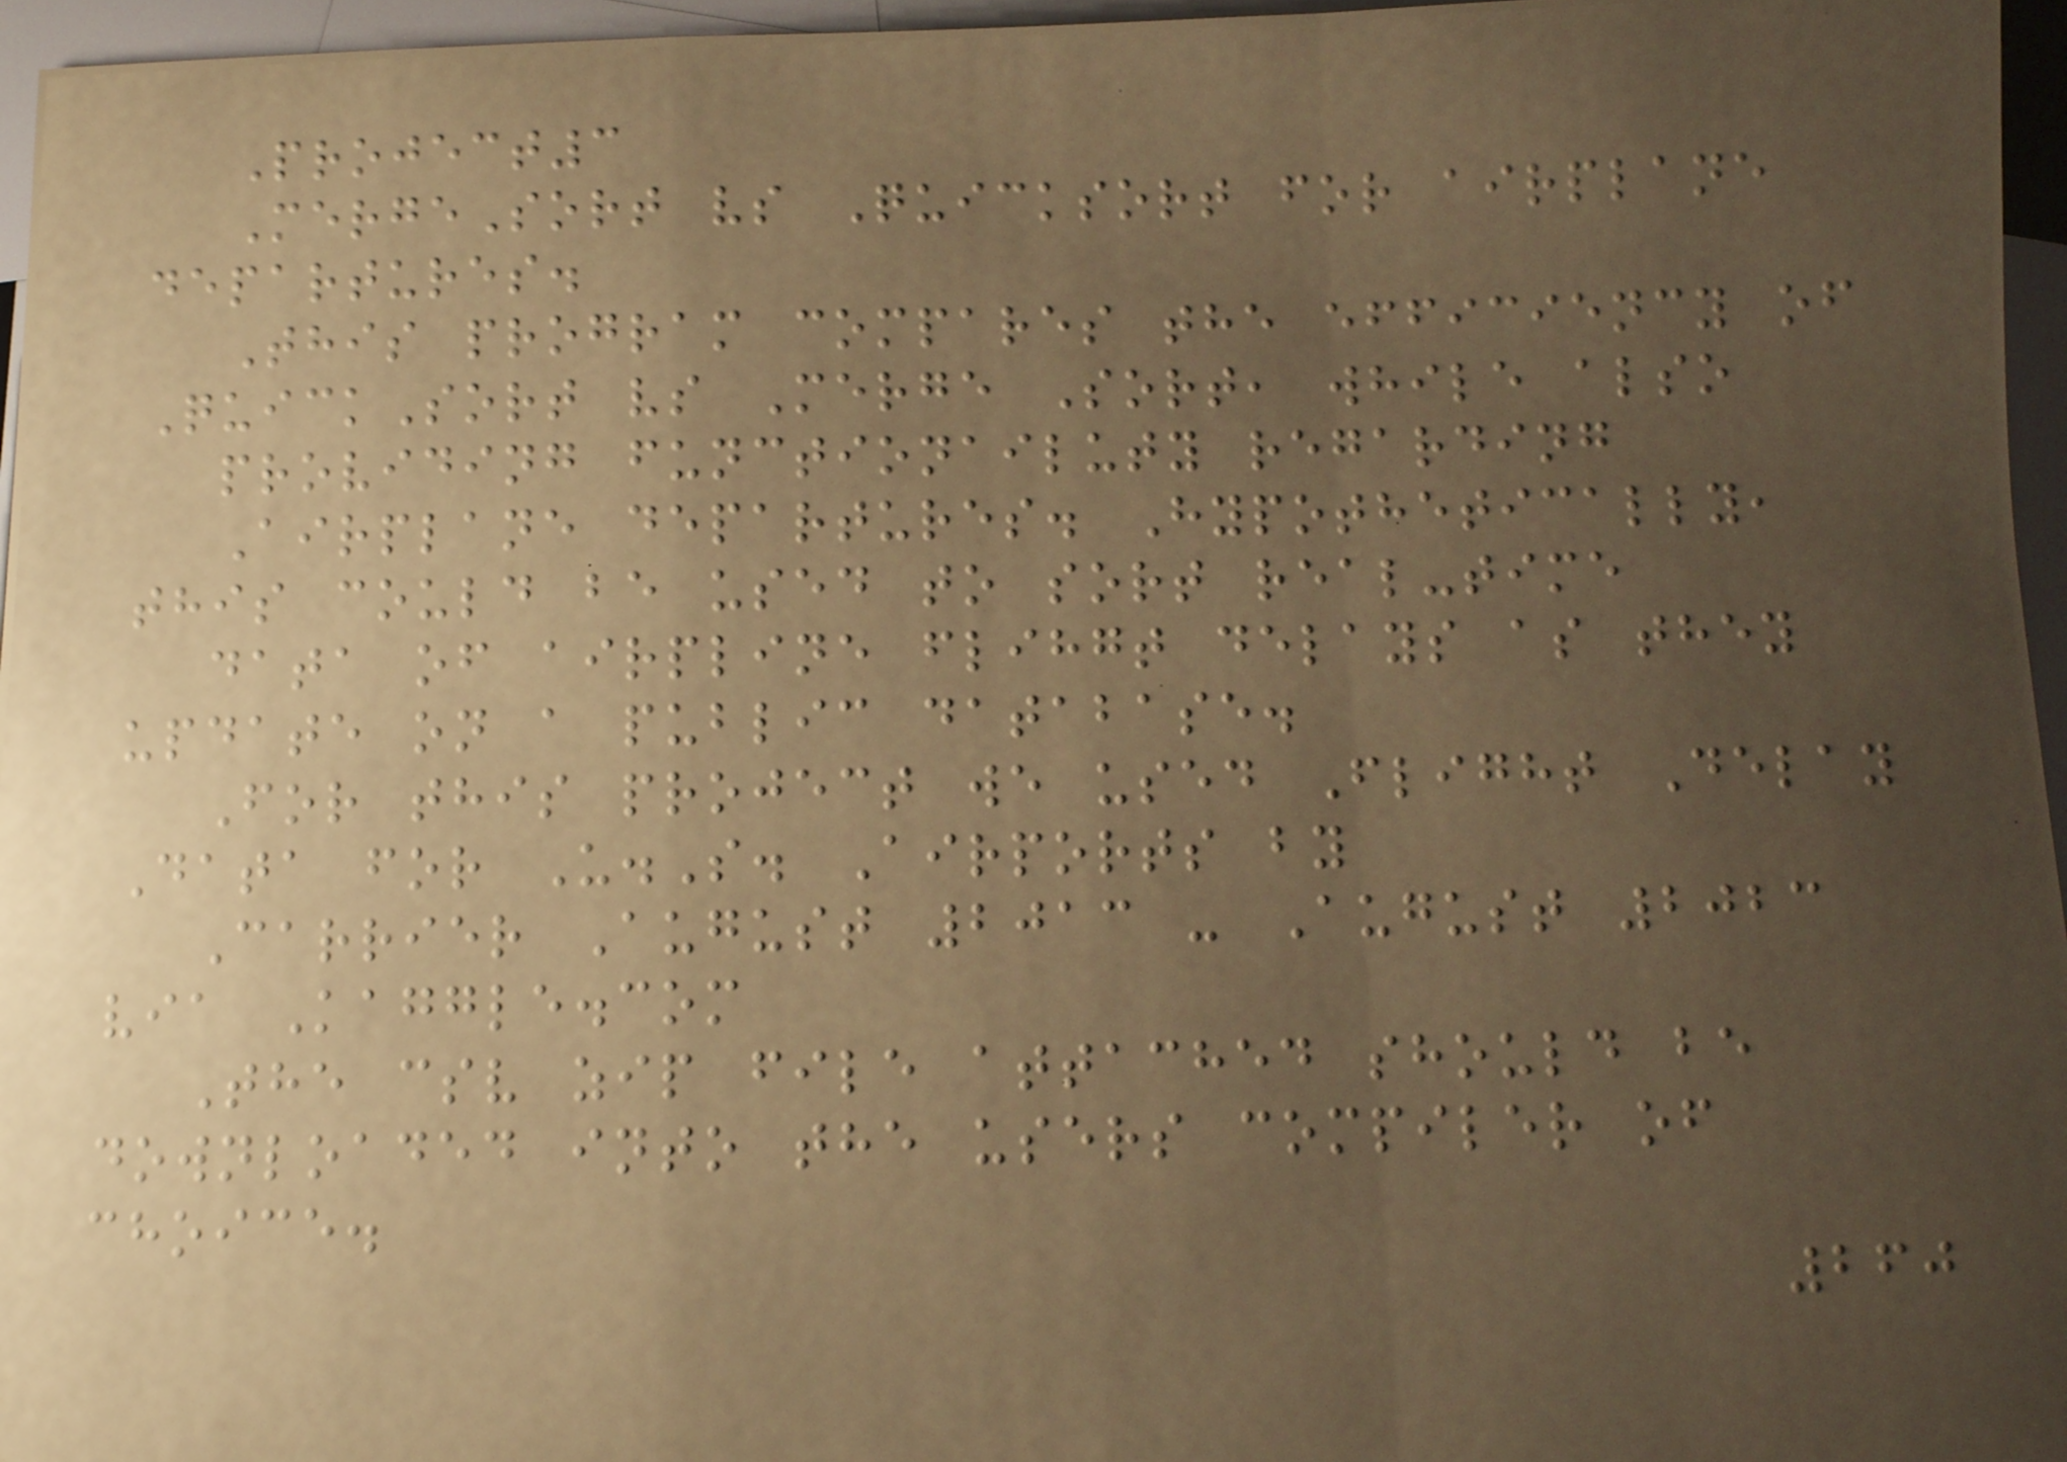Project3
MergeSort vs Quicksort for airplane
departures.
This program compares the efficiency of
QuickSort vs Merge Sort, while also
providing functionailuty regarding
Airplane departures. Hypothetically,
this could be used to sort real-time
data of airpline flihgt delays as they
update on a public database.
For this project we used Flight Delay
Data for U.S. Airports by
Carrier August 2013 - August 2023
via Kaggle.com
The csv zip file attached should be
downloaded into the users compiler of
choice.
260
